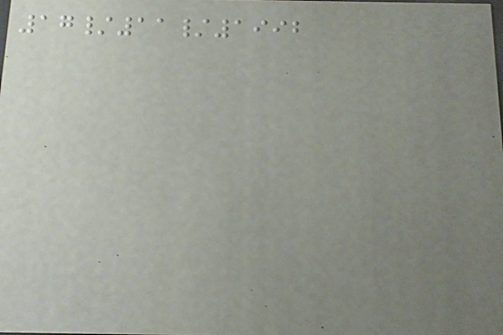17/11/1992
